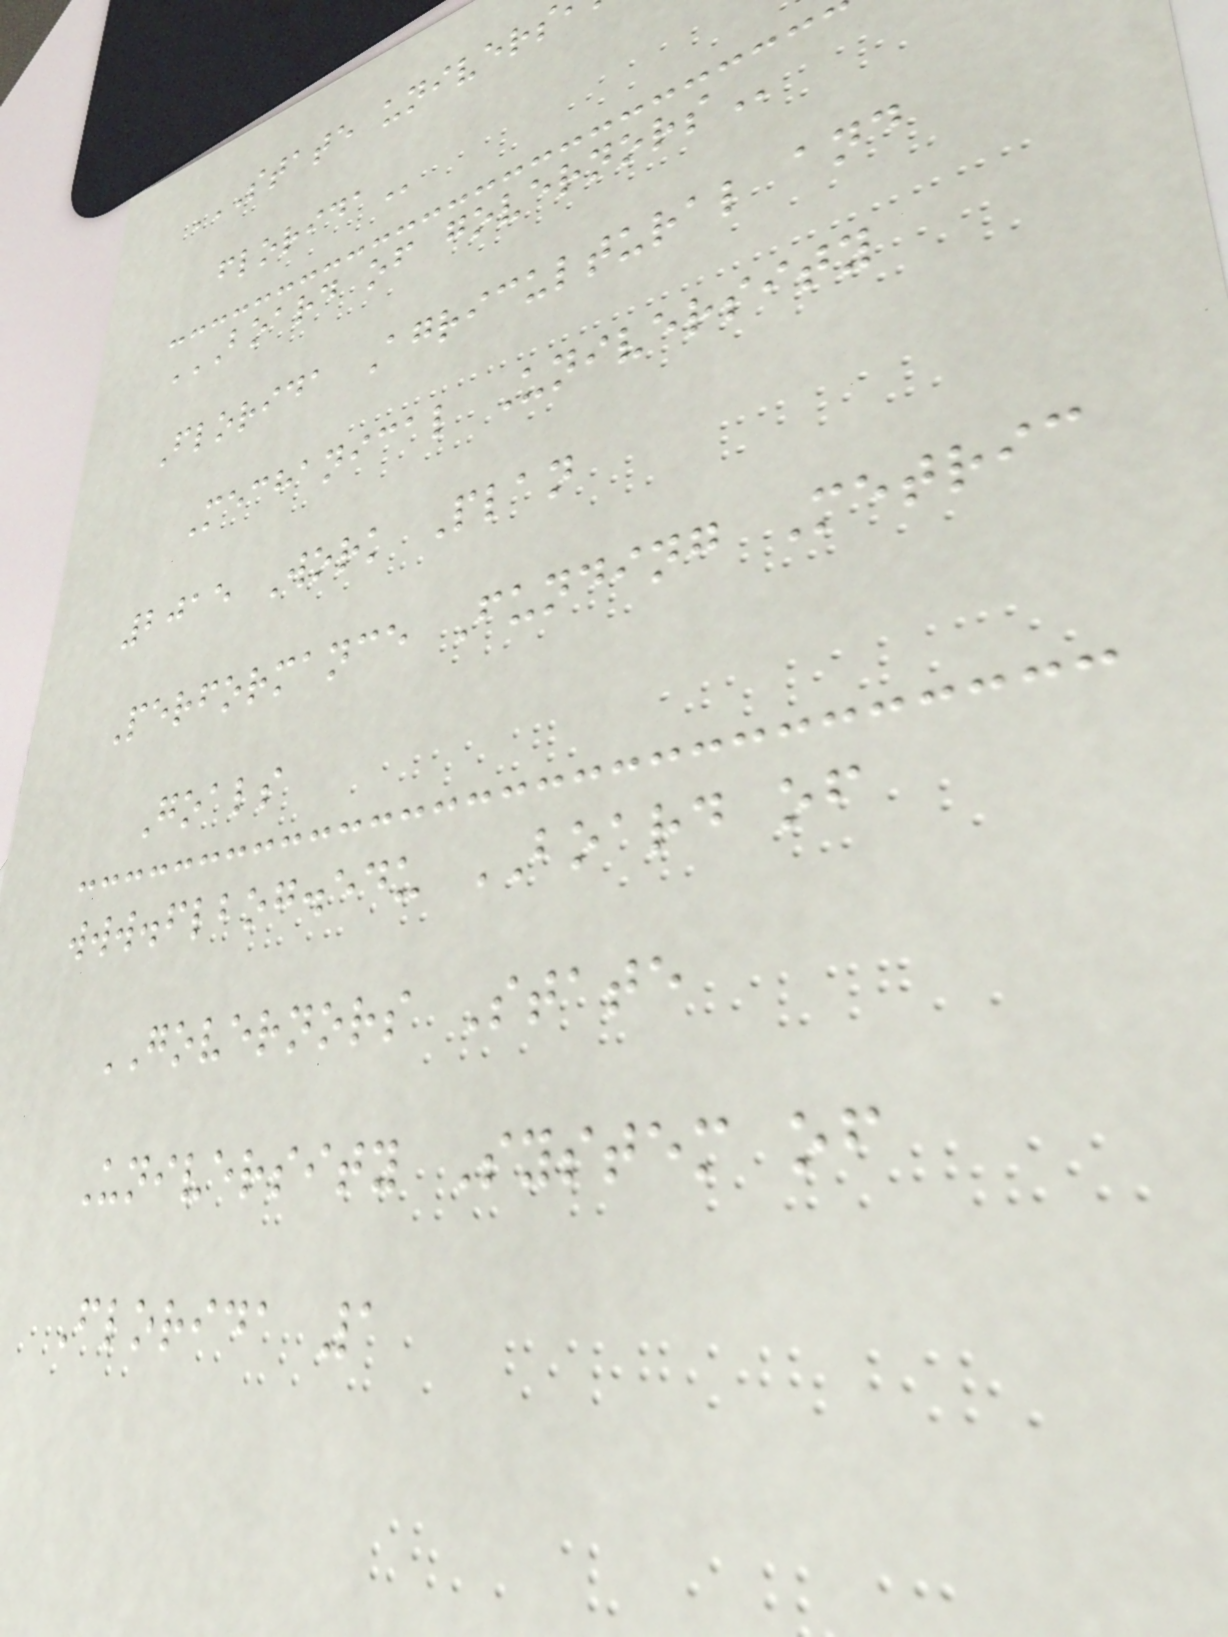BOARD OF GOVERNORS
Florida Agricultural and
Mechanical University
2015 Work Plan
Performance Funding Metric
Goals
www.flbog.edu BOARD of
GOVERNORS State
University System of
Florida 1
